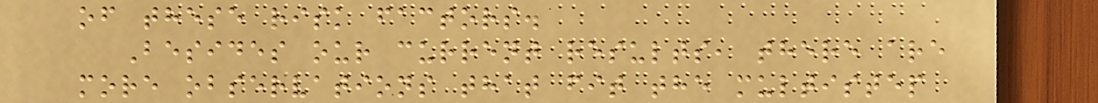of these risk factors.
Besides our current results, there are
more observations that fit the multistep
